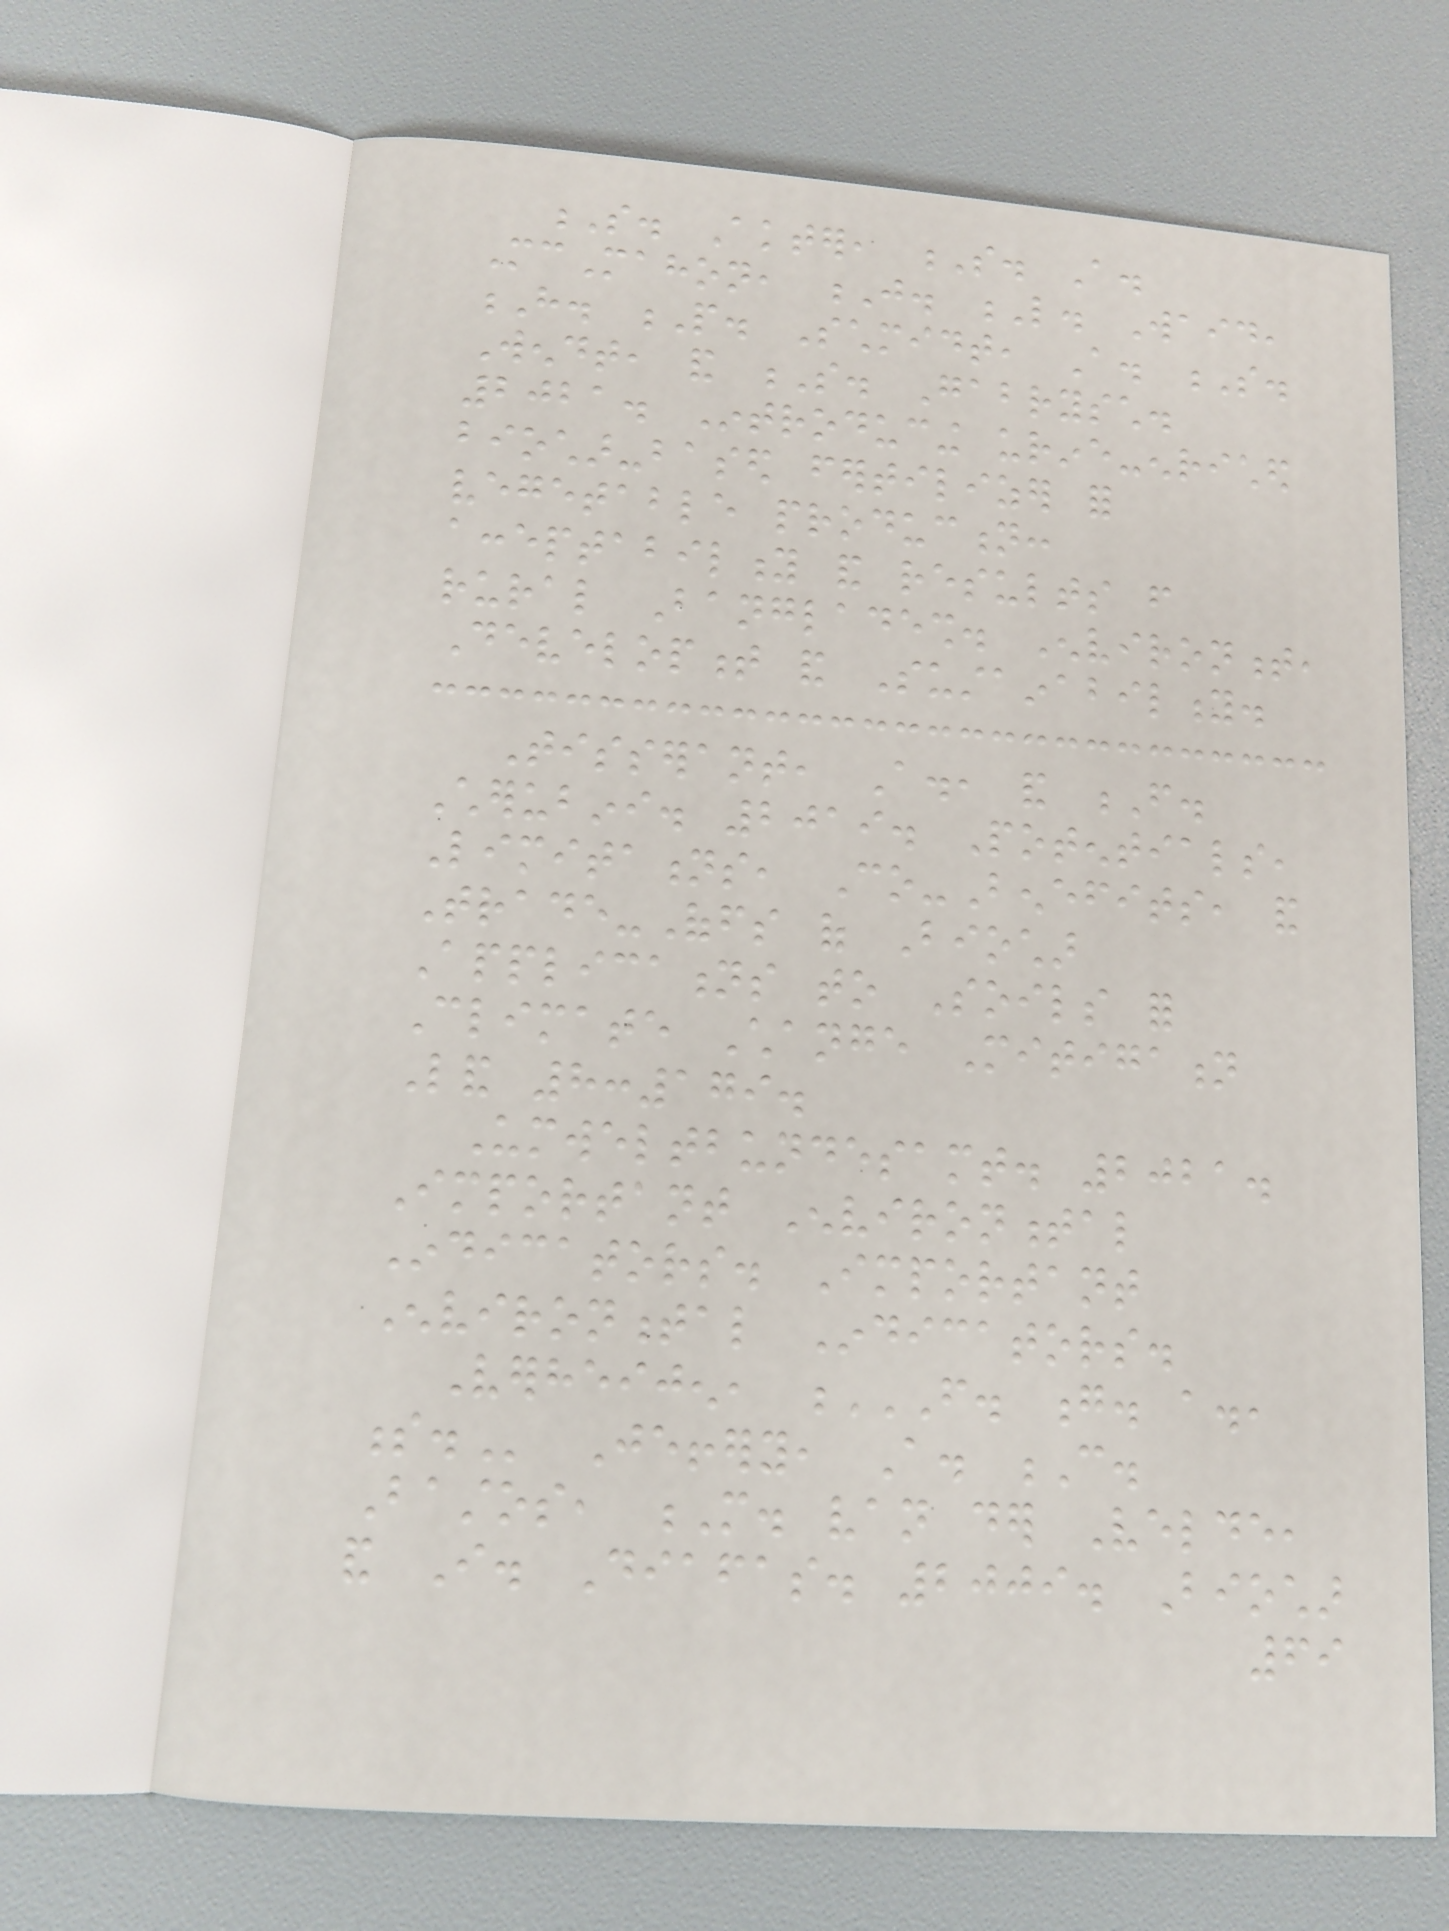S. Akter, S. A.
McMahon, J. L. Waid,
H. P. Schmidt, A. S.
Wendt, and S. Gabrysch.
2021. Introducing urine-enriched
biochar-based fertilizer for
vegetable production:
acceptability and results from
rural Bangladesh. Environment,
Development and Sustainability.
Tisserant, A., and F.
Cherubini. 2019. Potentials,
Limitations, Co-Benefits, and
Trade-Offs of Biochar
Applications to Soils for
Climate Change Mitigation
Land 8:179.
Umweltbundesamt. 2021.
Important Environmental
Indicators. Important
Environmental Indicators.
Verheijen, F. G. A.,
S. Jeffery, A. C.
Bastos, M. van der Velde,
and I. Diafas. 2009. Biochar
69
